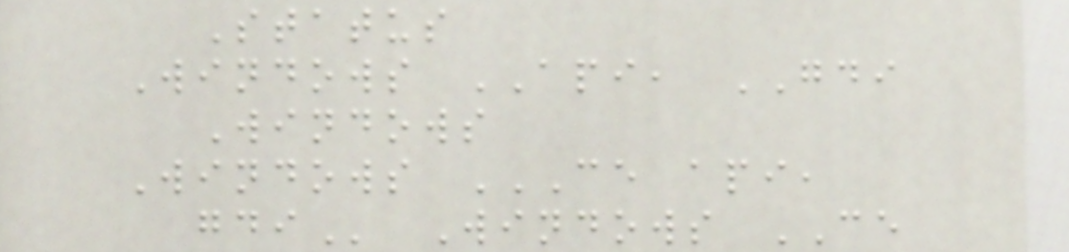Status
Windows API, GDI
Windows
Windows CE API,
GDI Windows CE
